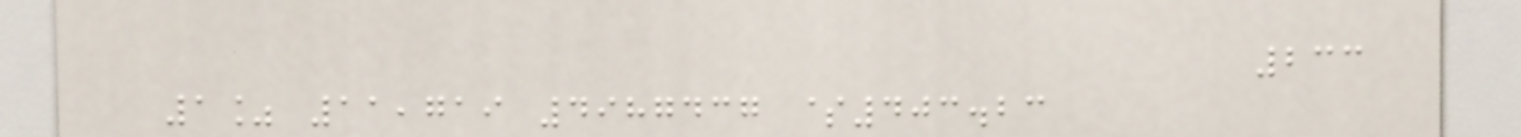233
1% 11,719 4987437 $403.23
